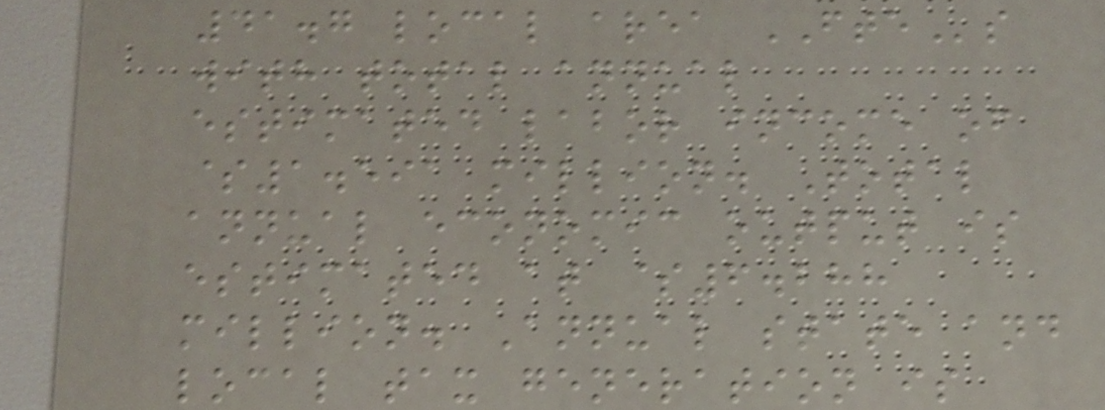41.7 local area FTEs
with total annual
estimated labor income of
$1.591 million. Total
annual economic output is
estimated at $6.288
million. Annual state and
local tax generation is
